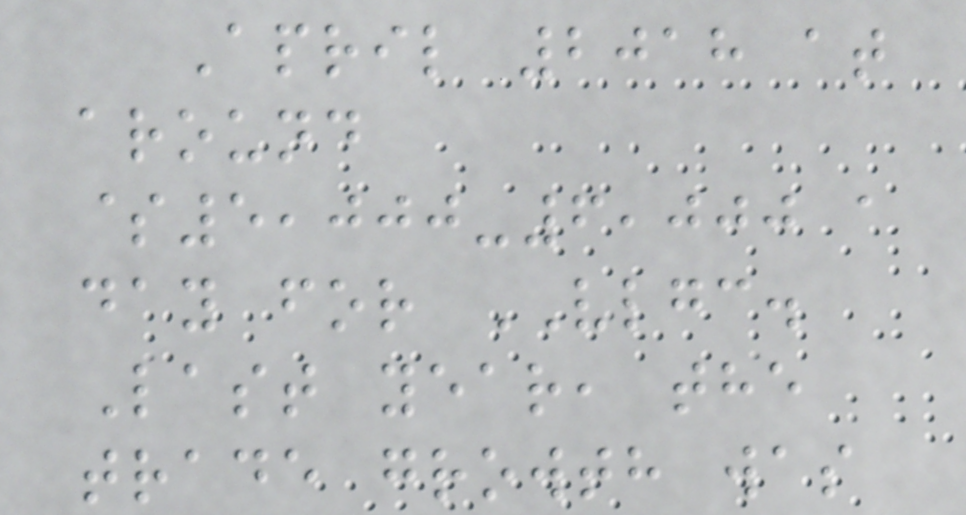April 2018 at
around
$5,000-6,000 a
day for VLGC.
Last year, the
trade growth was
